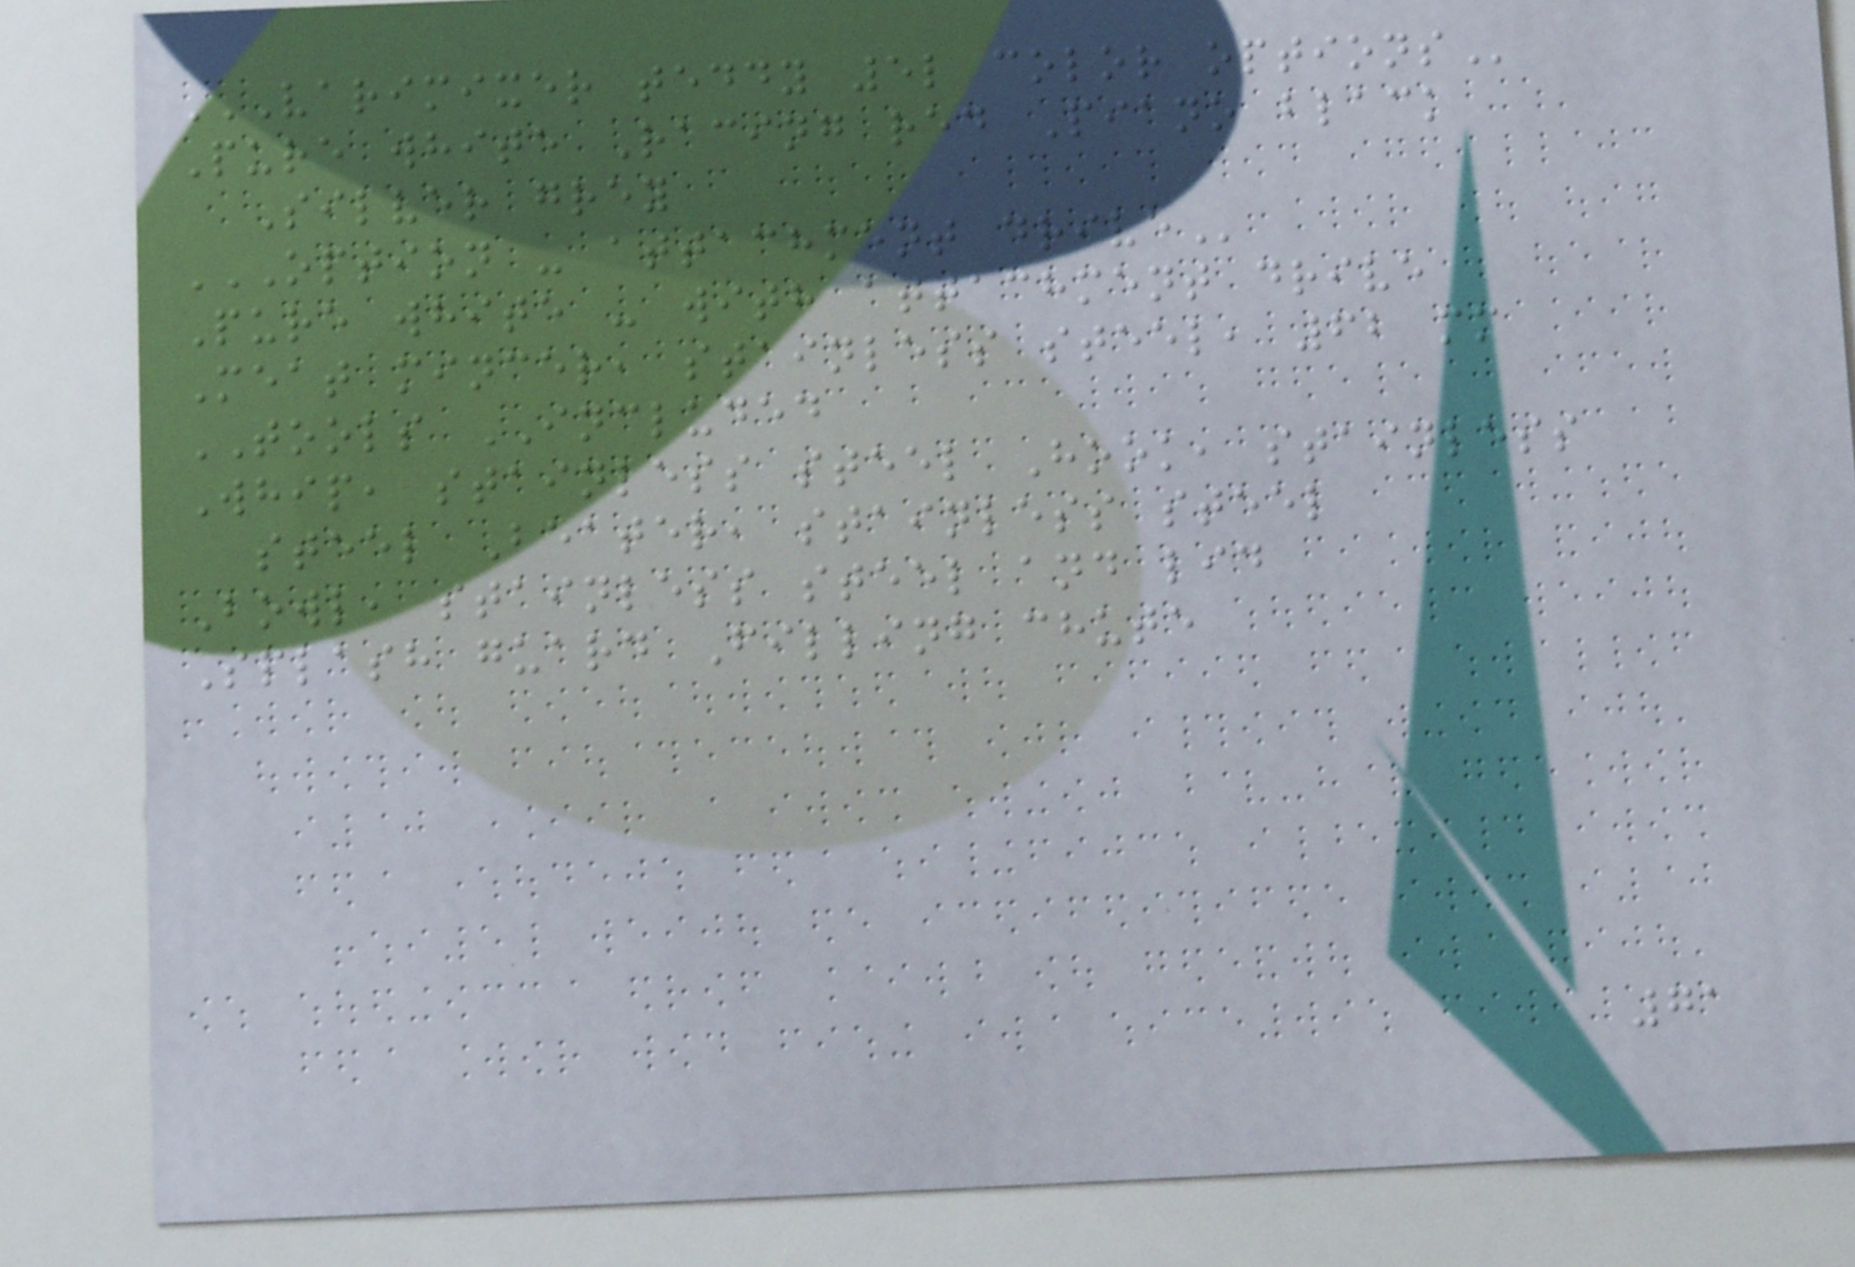VARIMIXER TEDDY 5L COLOR OPTIONS
Pure white Racing red Piano black
Silver grey
OPTION - ATTACHMENT DRIVE
Pure white - with attachment drive
Meat mincer, stainless steel, 62 mm
TOOLS INCLUDED
Whip, stainless steel Hook, stainless
steel Beater, stainless steel
Bowl, stainless steel and lid
Splash guard Filling chute
71
